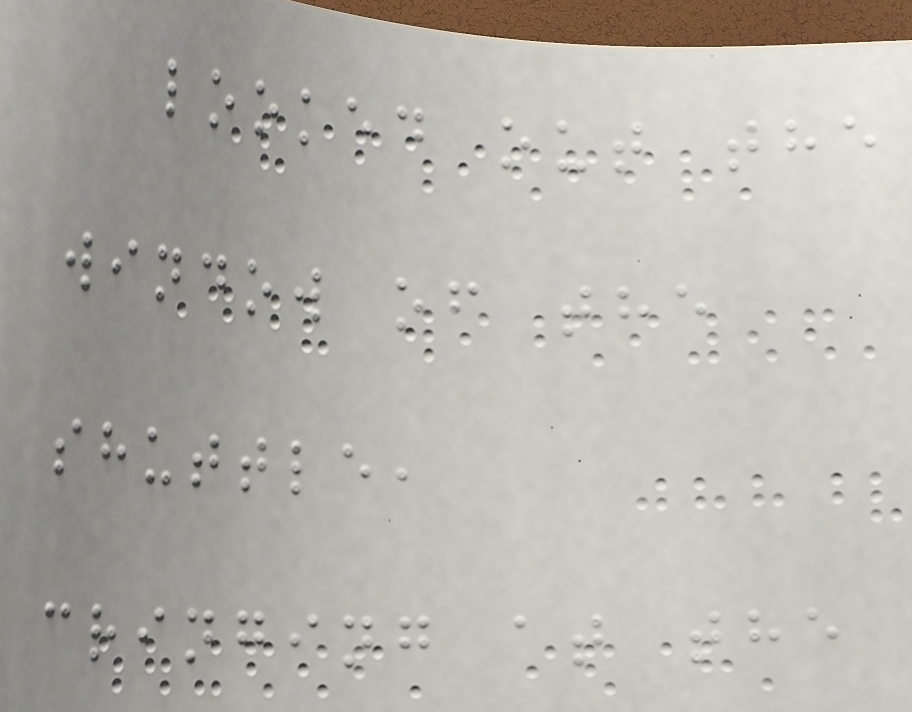looked out the
window of the
shuttle,
cringing at the
